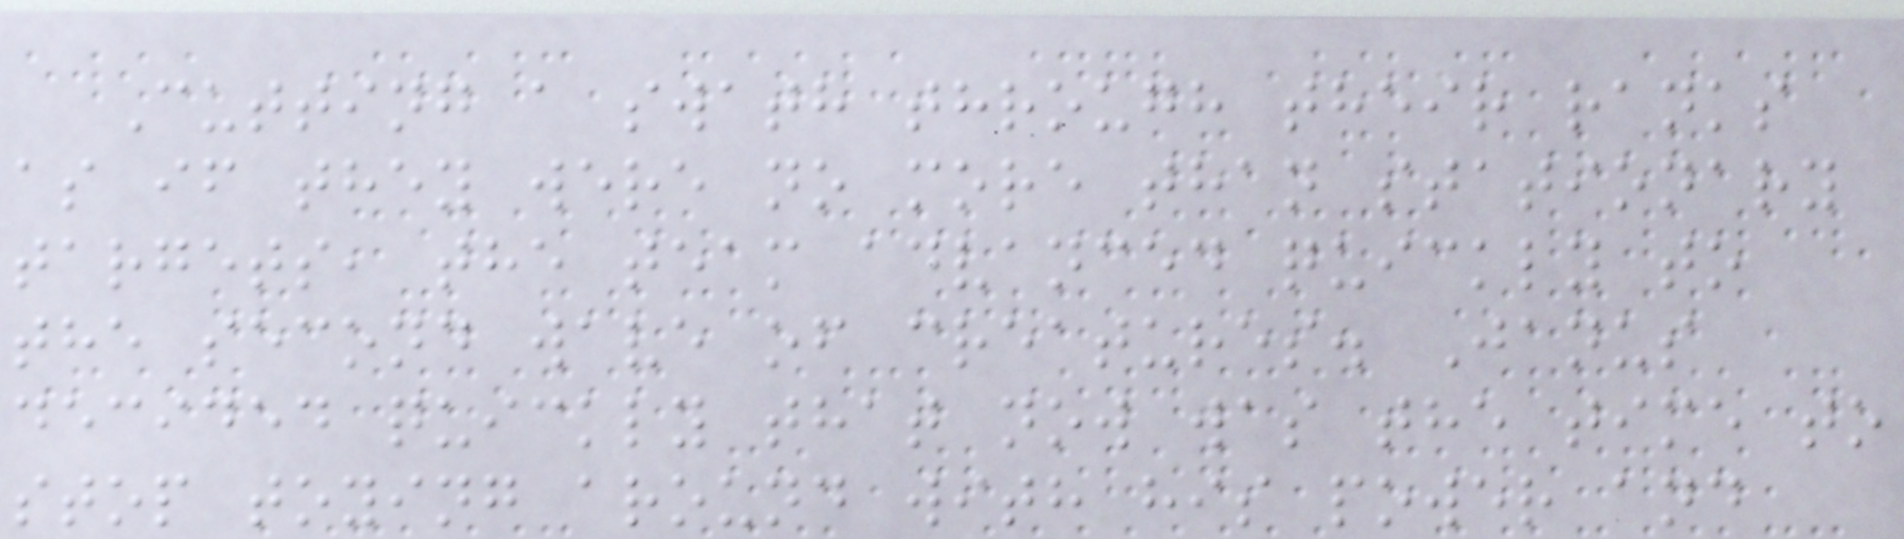Cutting a swath through their ranks
as if they were no more than stationary
targets, the team advanced quickly to
the second wave of creatures. Janus
decided quickly that now was the time to
stop toying around with his power and
